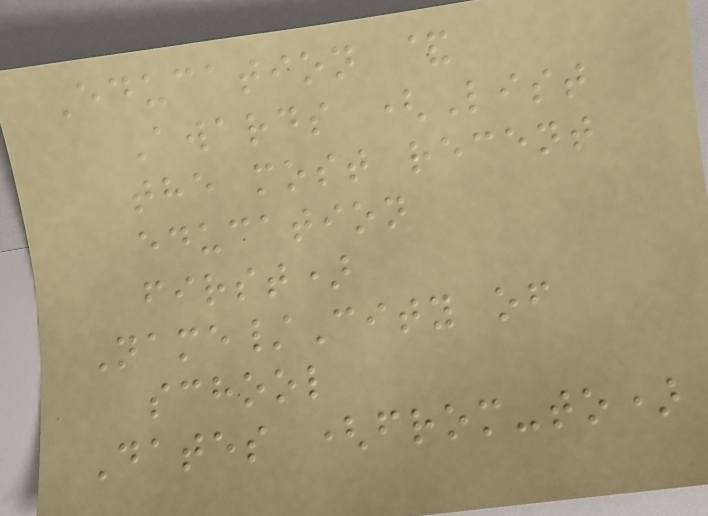Education &
Awards (List
the most recent
education
first)
Name/City of
school
Dates (from-to)
